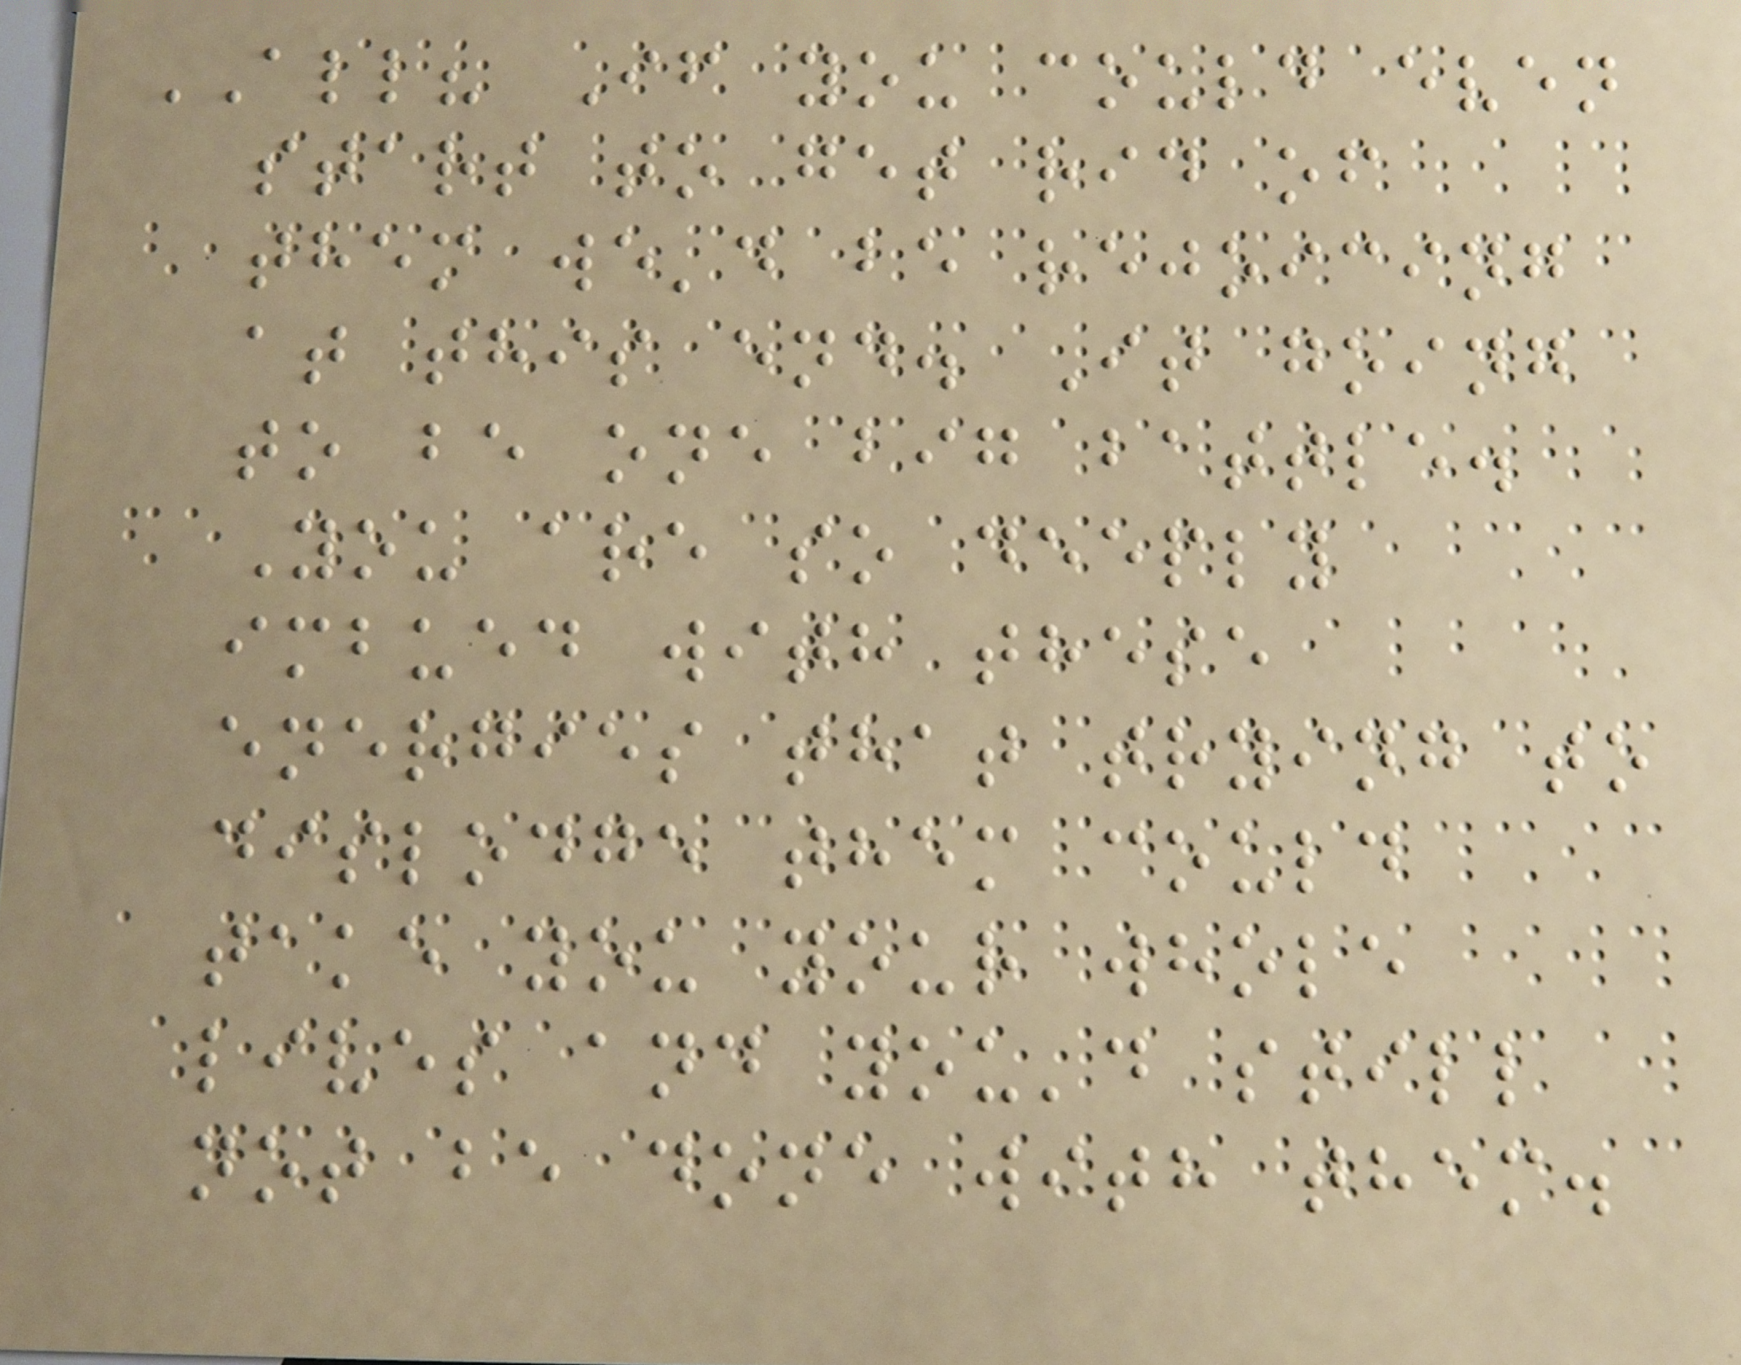ALL? If you could even
start to get rid of
them we'd be rejoicing
at this end. It going
to be one big battle.
You are so deeply
imbued with these
energies that trying to
dislodge them could
take you your whole
lives and you'd still
not be done with them.
